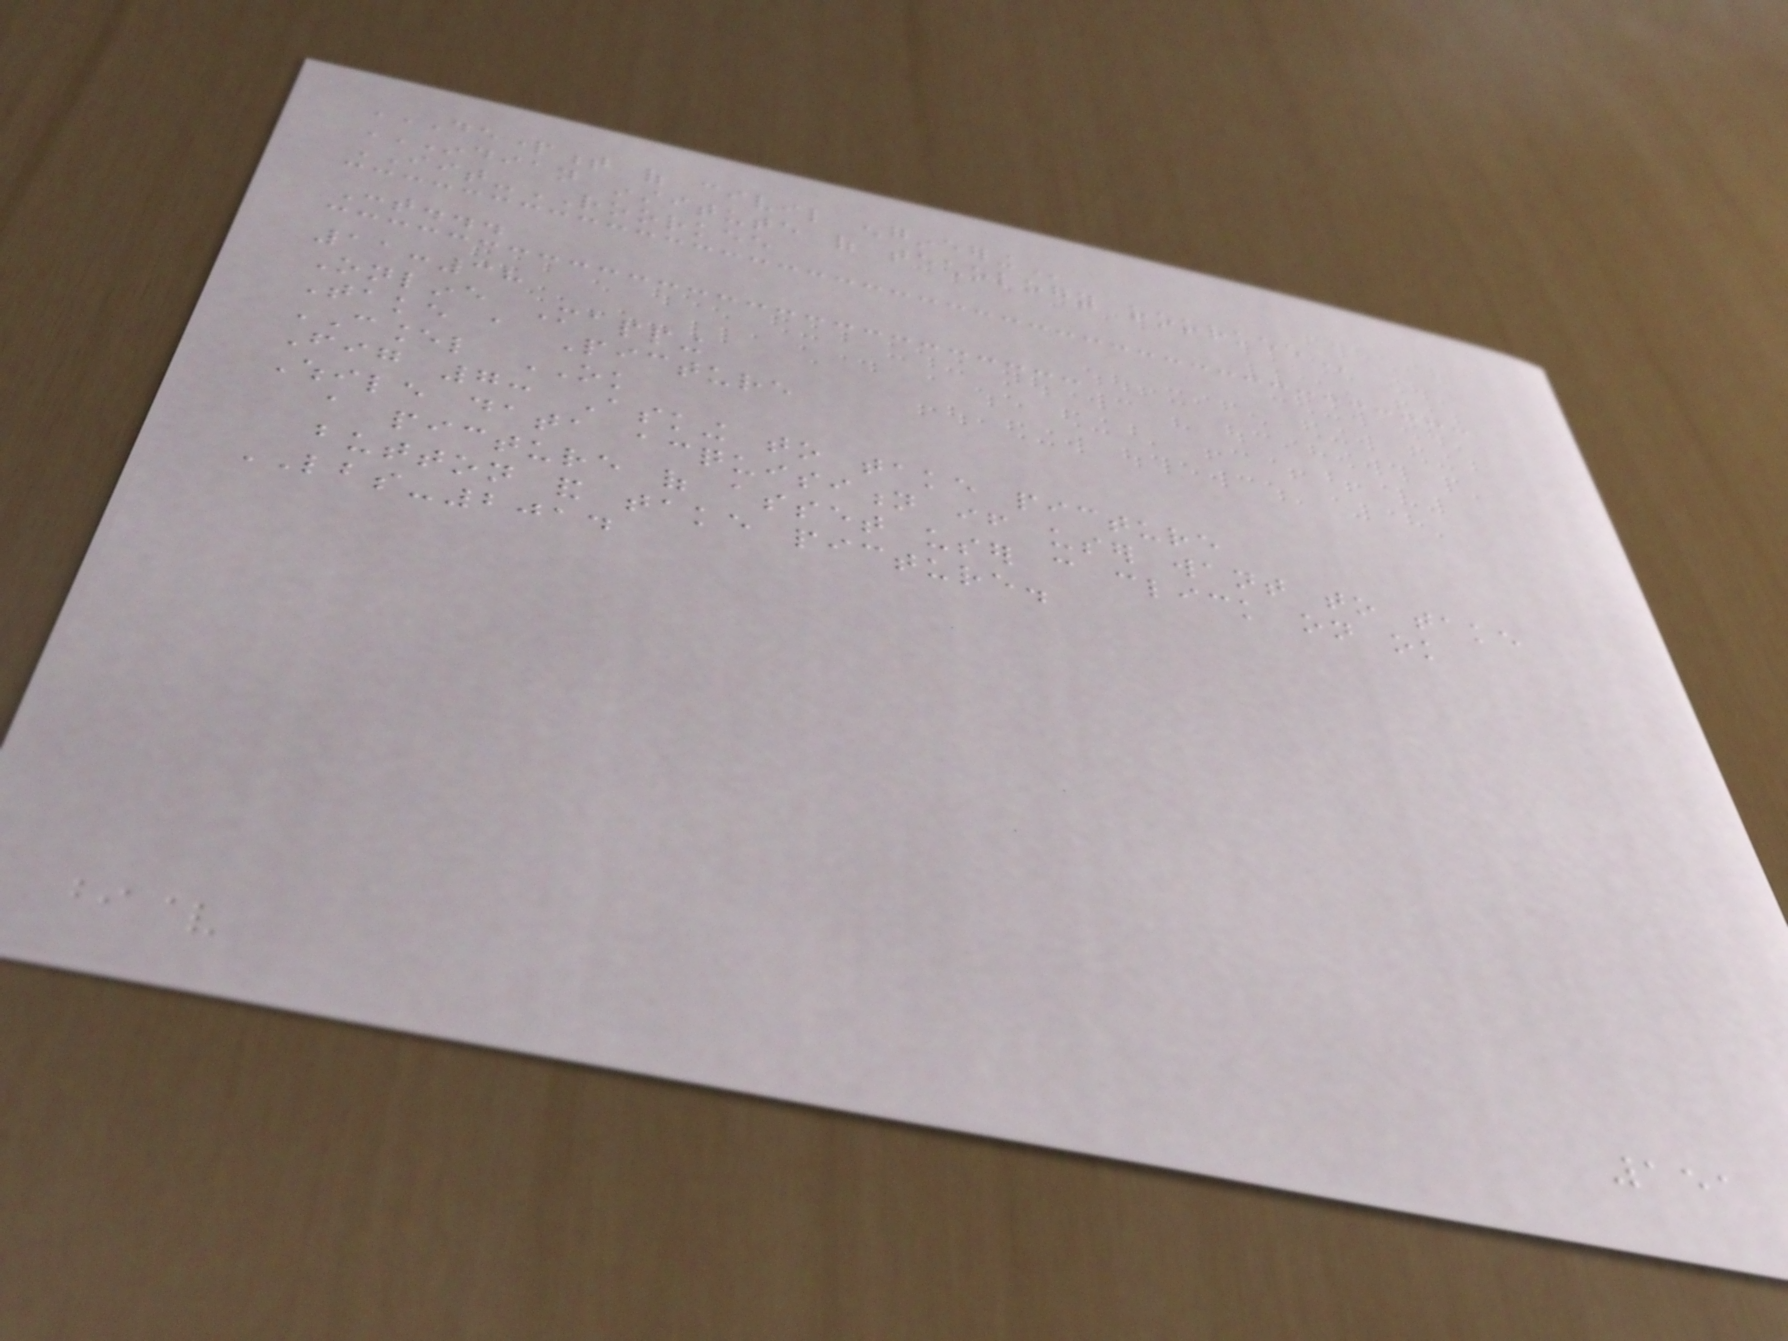DEPARTMENT OF CIVIL ENGINEERING
INDIAN INSTITUTE OF TECHOLOGY ROORKEE
IIT-ROORKEE
Cont...
11:38
Online Mapping
Take a Picture
CANCEL OK
Fig 7: Asking to take picture
While data acquisition if user want to take
a picture of asset user can click on ok
button and take picture.
LBS-2014
151
